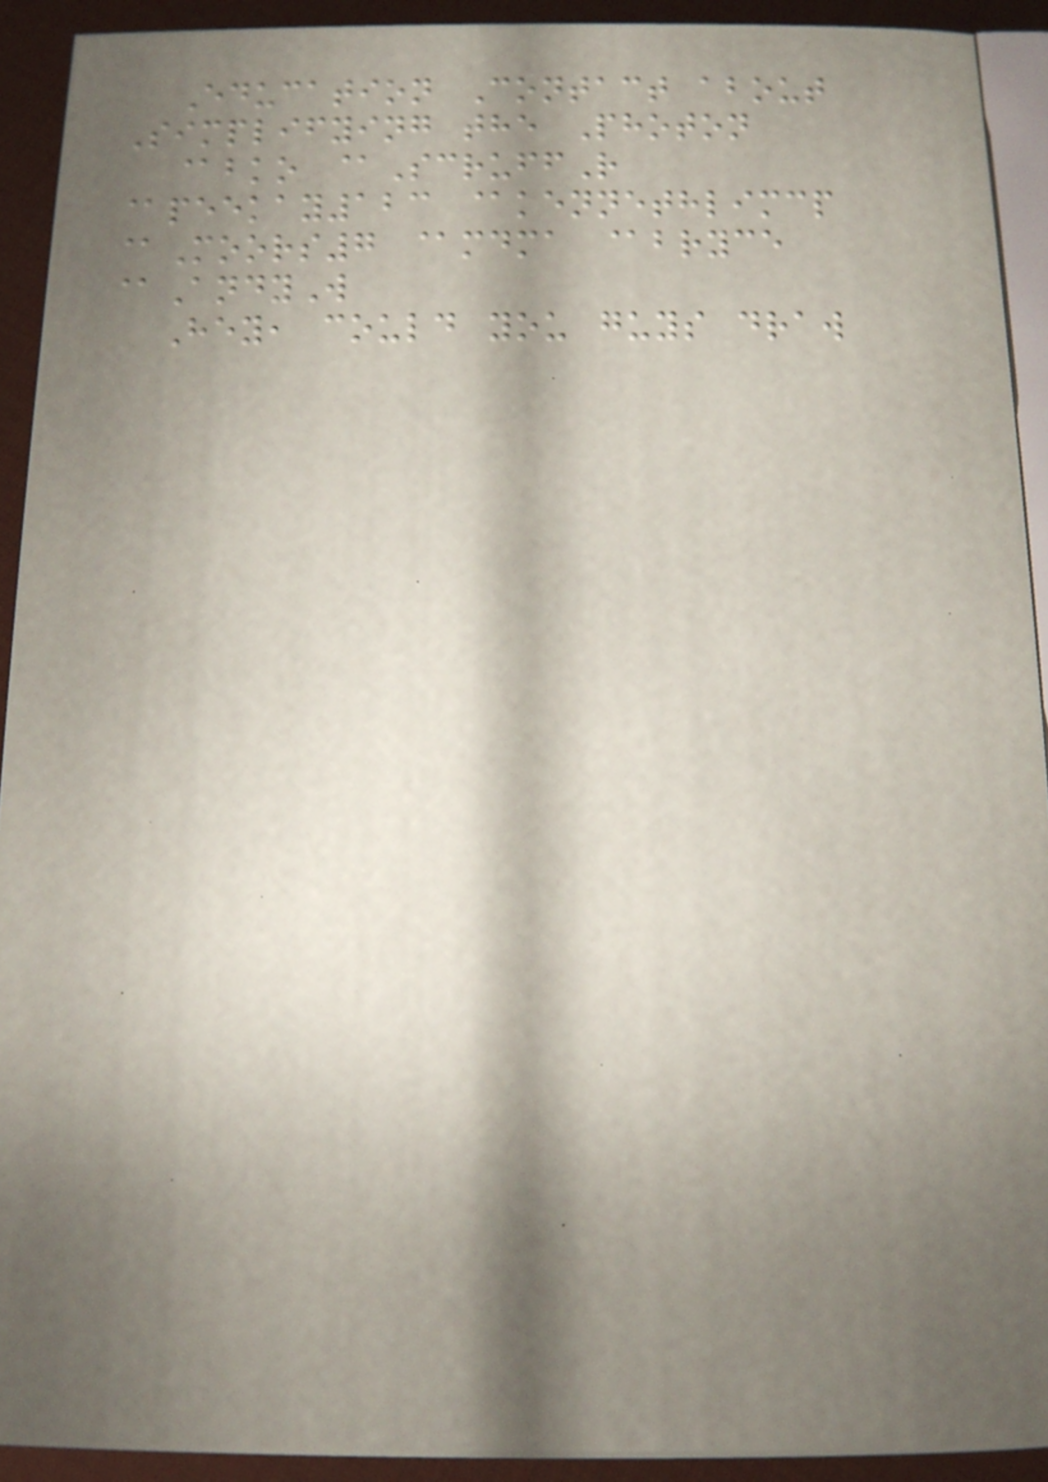Education Contact about
Simplifying the Photon
@bko @ScruffR
@peekay123 @kennethlimcp
@Moors7 @mdma @bryce
@AndyW
Hey, could you guys draw
